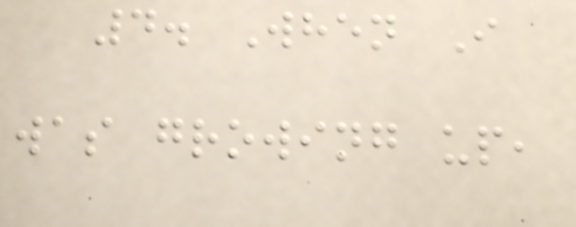4. When I
was growing up,
